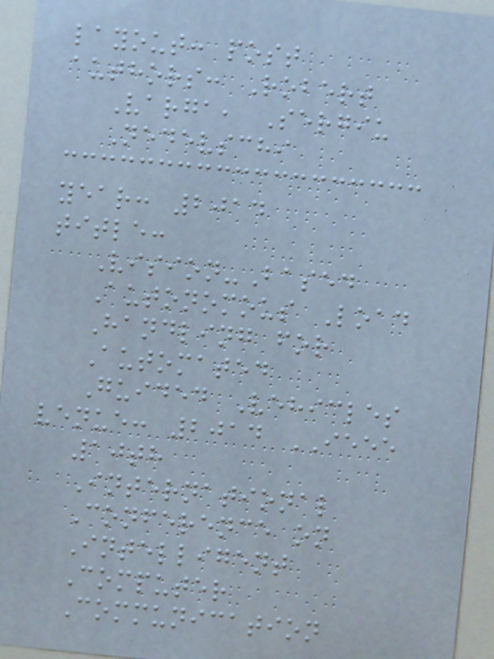layout: post
authors: Robert
Varga, Sergiu
Nedevschi
year: 2014
title:
Vision-Based
Autonomous Load
Handling for
Automated
Guided Vehicles
venue: 2014 IEEE
10th
International
Conference on
Intelligent
Computer
Communication
